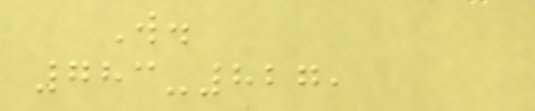W.
783-827,
